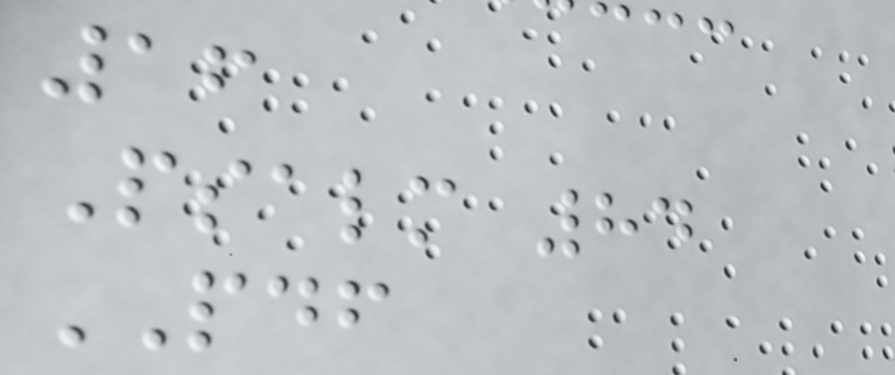16
Psalm 84
PDF
